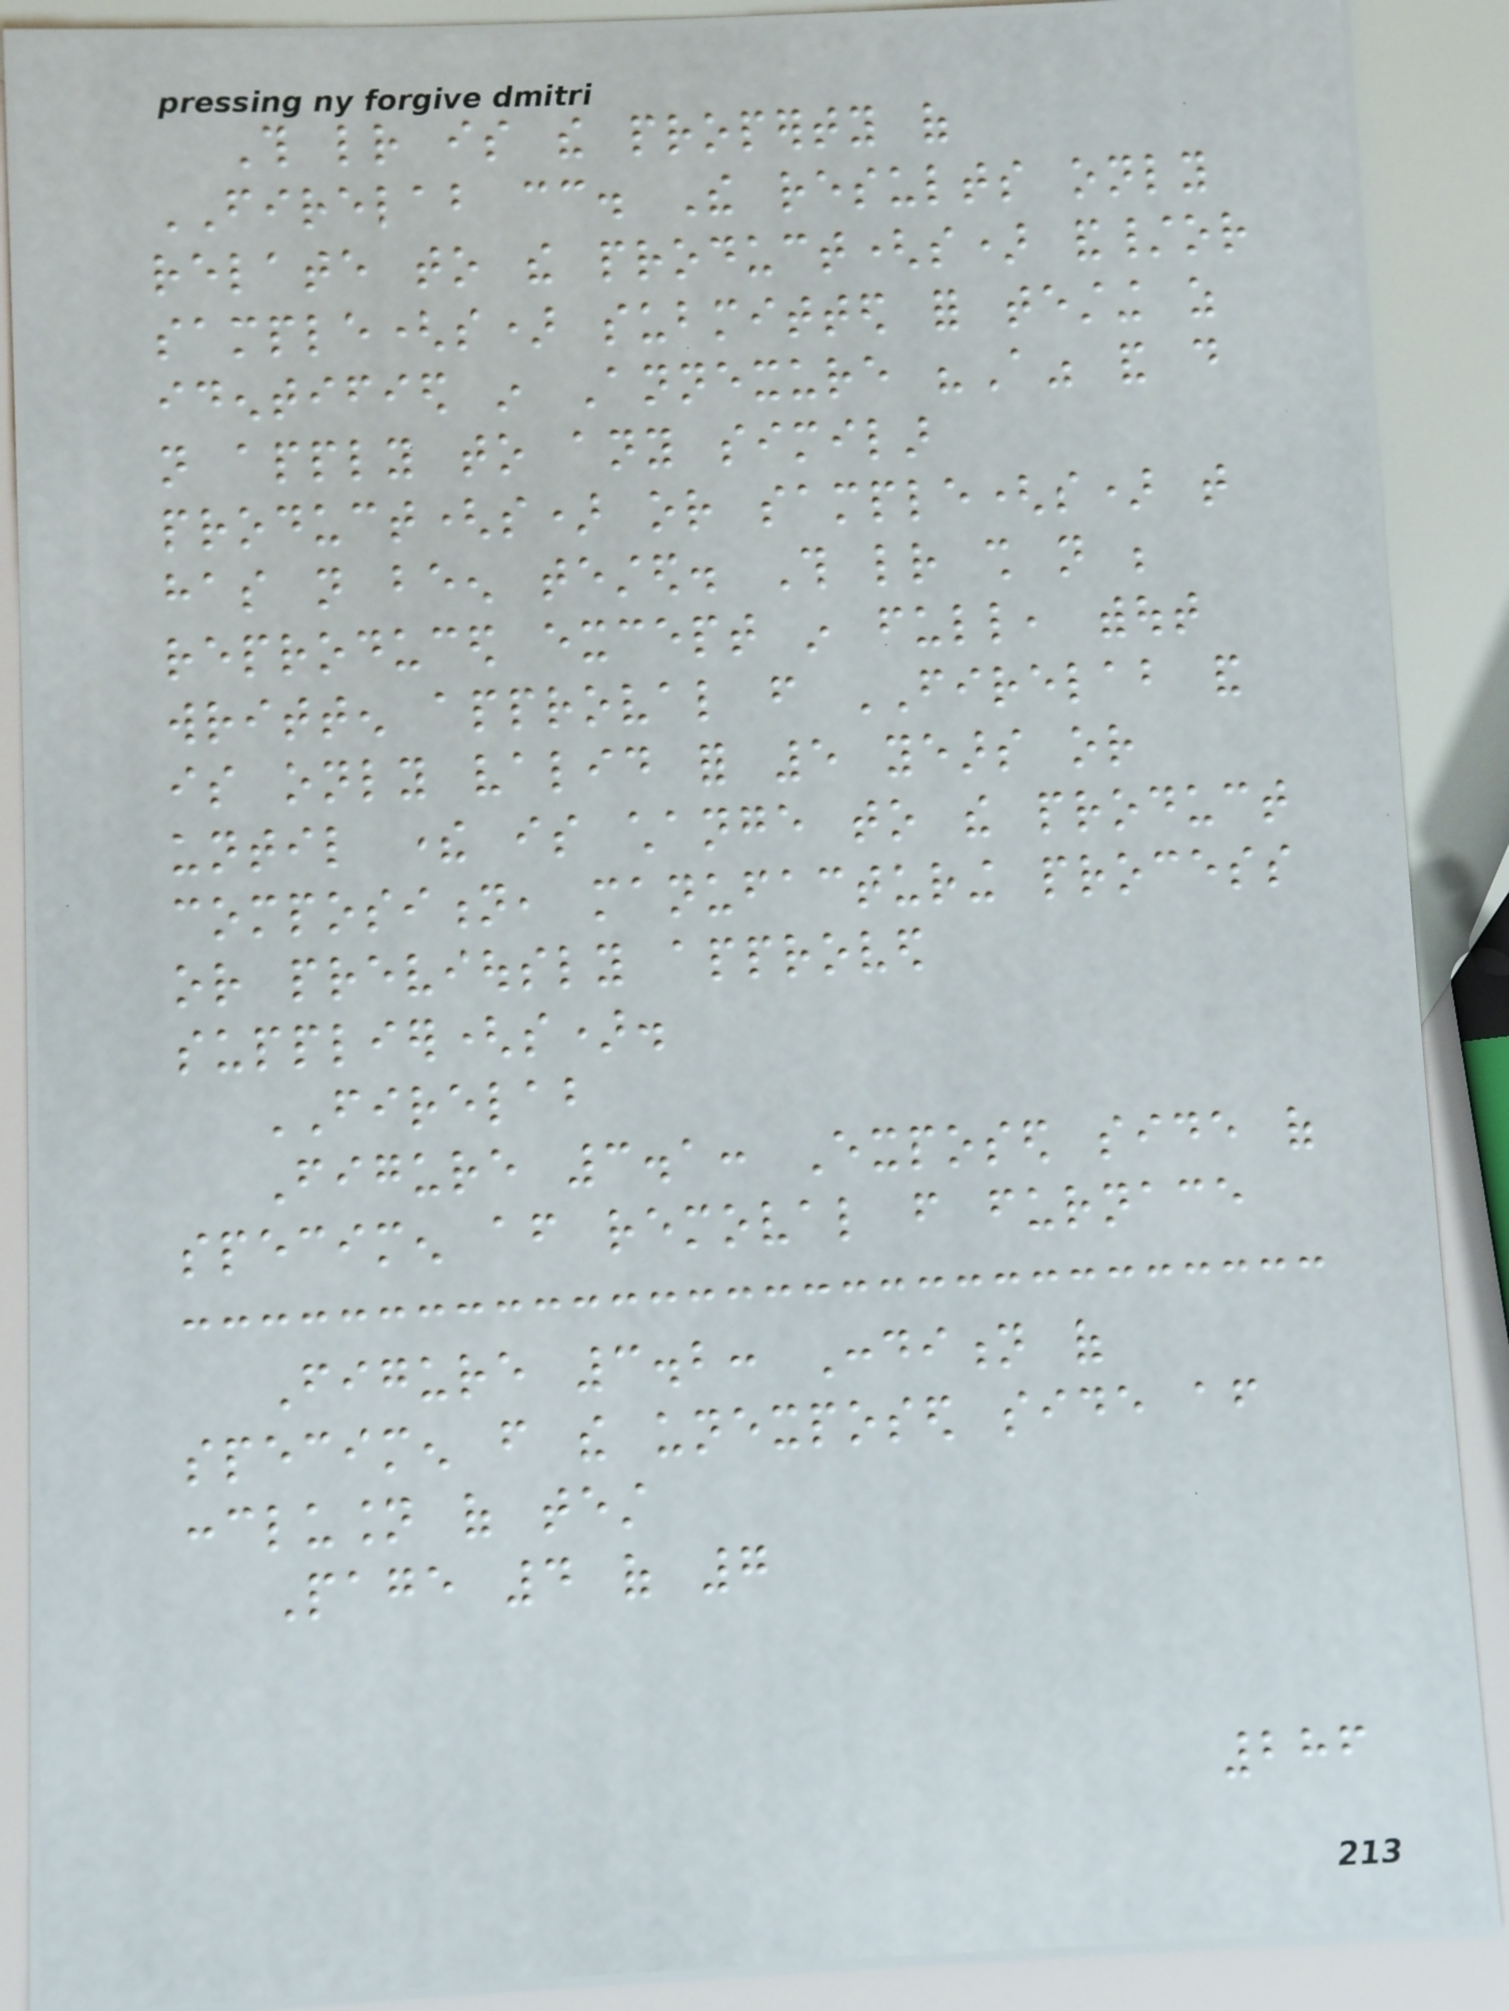This letter is the property of
FIRELAB cc. The results only
relate to the product(s) and/or
sample(s) submitted for testing as
identified in Annexure "A" and do
not apply to any similar
product(s) or sample(s) that
has not been tested. This letter shall not be
reproduced except in full, without
written approval from FIRELAB and
is only valid for 5 years or
until there is change to the product
composition, manufacturing process
or previously approved
supplier(s).
FIRELAB
Figure 3.1: Exposed side of
specimen after removal from furnace
Figure 3.2: Condition of
specimen from the unexposed side after
conclusion of test
Page 4 of 7
286
